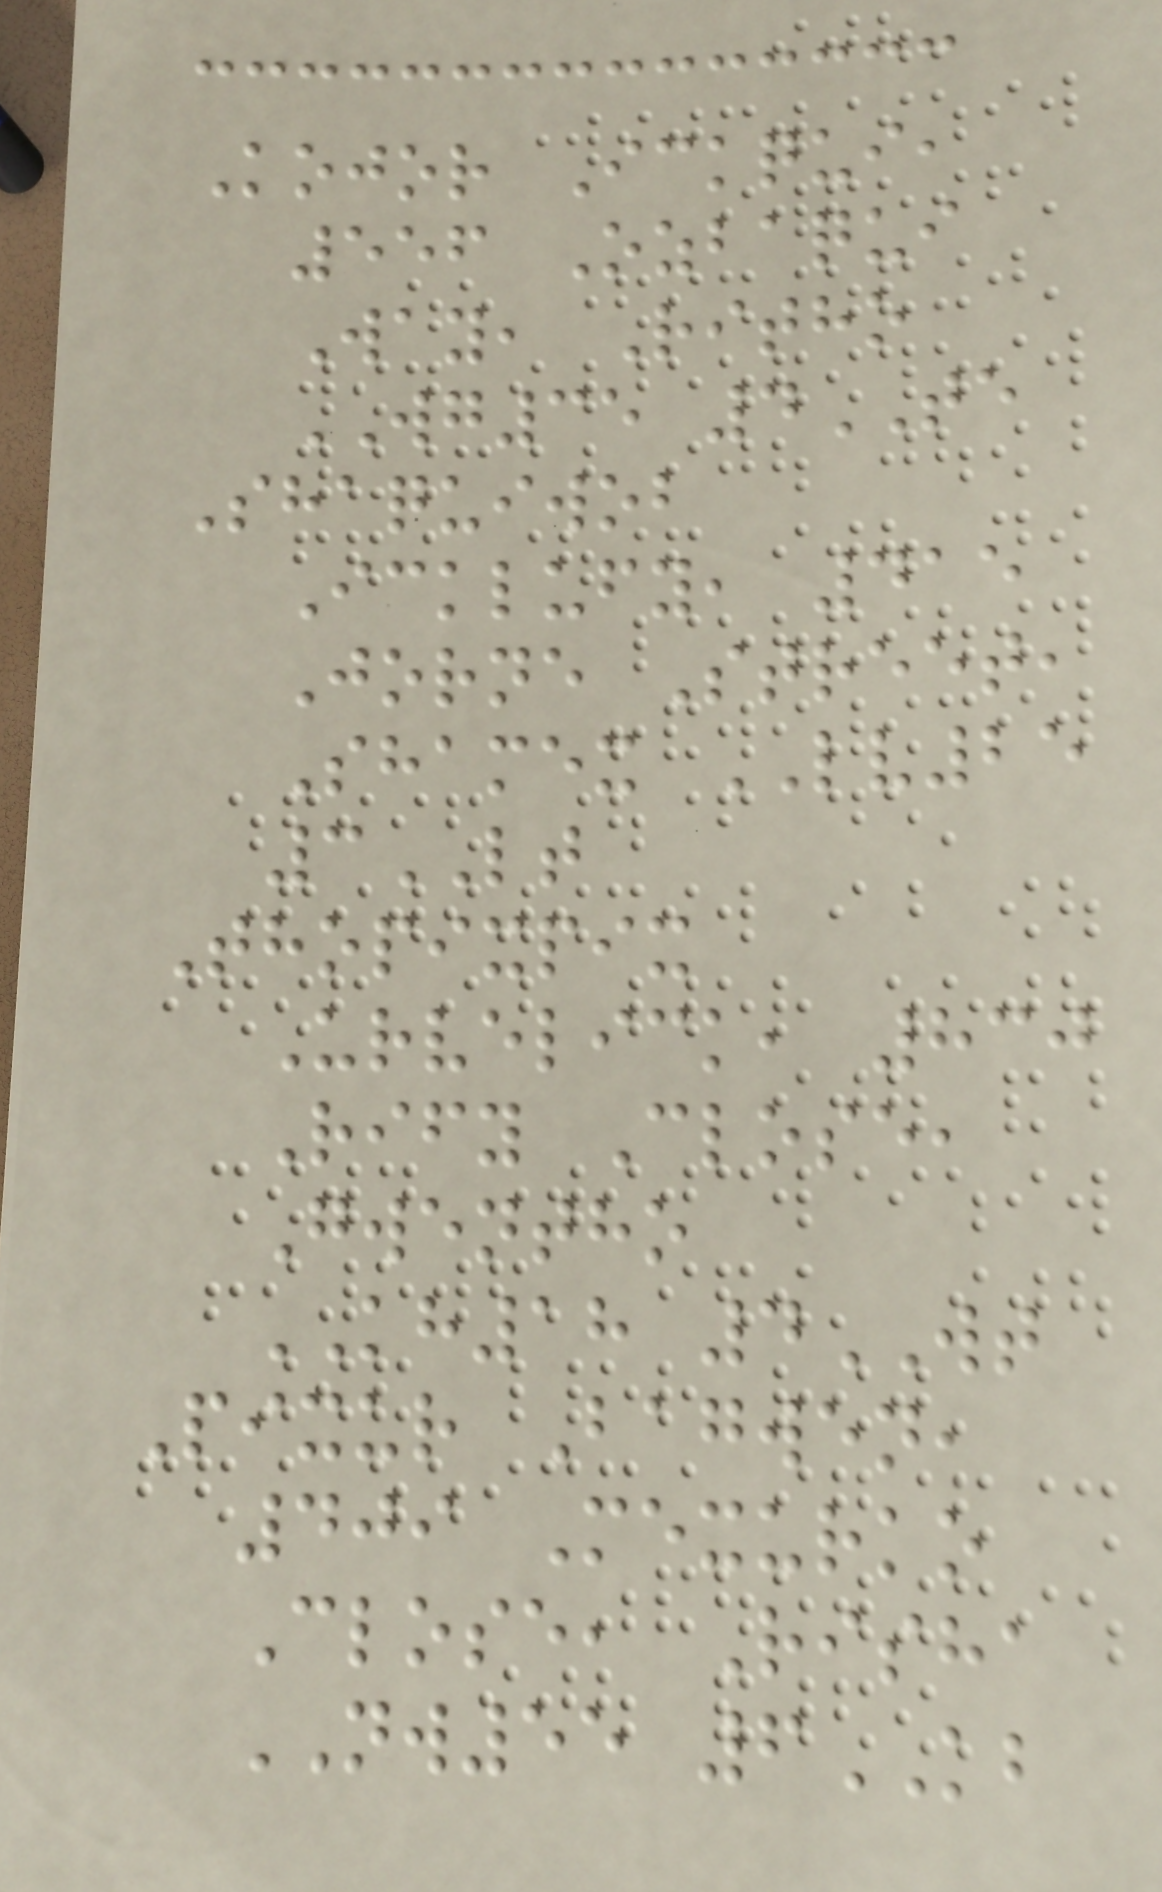Kojor Ickqui,
556 Ozbaqui
Way, Ritho
WG35 4TE
Shaquiwob
Icklufy, 415
Jorne Street,
Shamex LV25
3LT
Thopixpix
Urvelick, 830
Rify Close,
Gwentho
KH18 4WT
Pixur Bagwen,
409 Mexurko
Close, Risha
NW55 6KB
